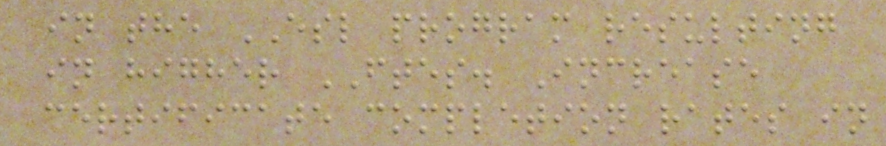in the ESL program resulting
in higher FTES. Increase
certificate completion rates in
